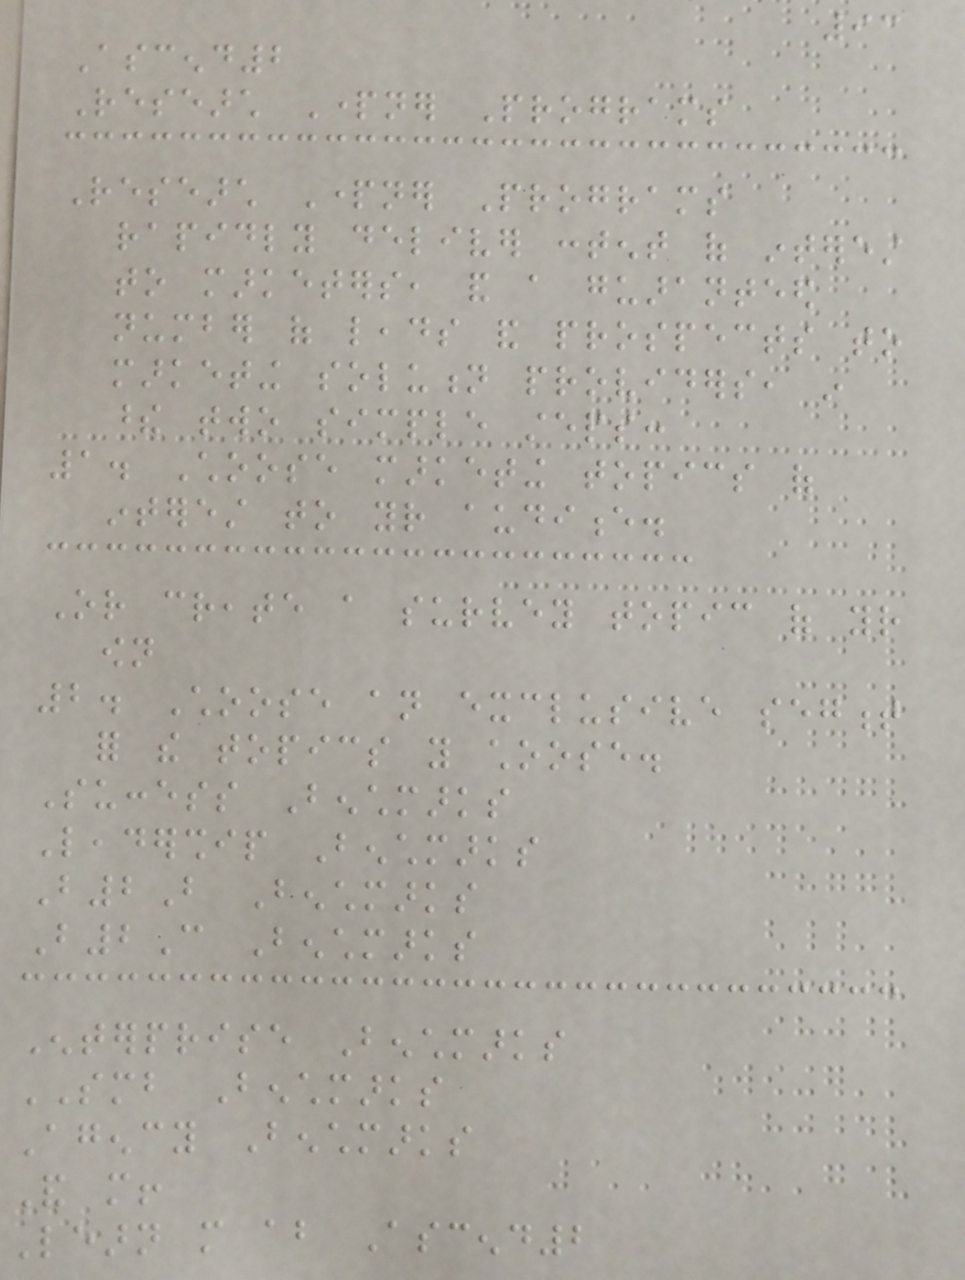93
Ascend2
Research Partner Programs
Research Partner Programs
rapidly deliver content of interest
to marketers, and a guaranteed
number of leads and prospects to
marketing solution providers, in
these two simple steps:
1. Choose marketing topics of
interest to your audience.
Or create a survey topic of your
own
2. Choose an exclusive segment
for the topics you choose.
Success Benchmarks
Leadership Benchmarks
B2B Benchmarks
B2C Benchmarks
Enterprise Benchmarks
SMB Benchmarks
Agency Benchmarks
And more!
Learn more about Ascend2
